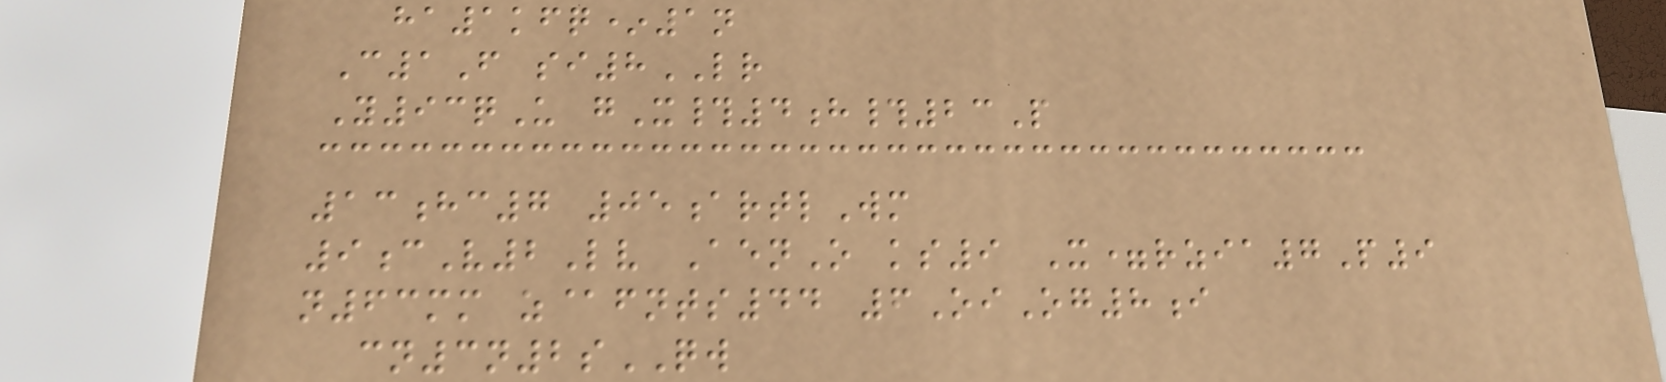ha1kfq*1n
C1F si8LR
Y93qU gX#4h#23P
13hc7 05artlWm
9cV2Lv AenO ks9 X=rzia7P9
n63mm z@fnts44 6OiOg8i
cn3n2sQW
